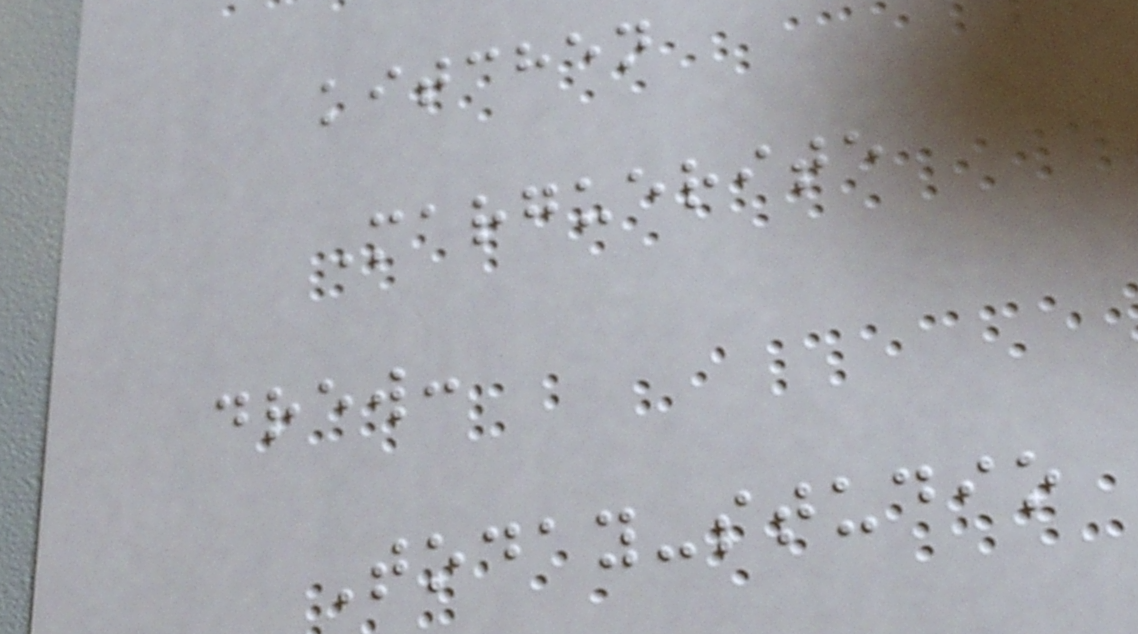kitchen
Marguerite
drew:
Today-studio
